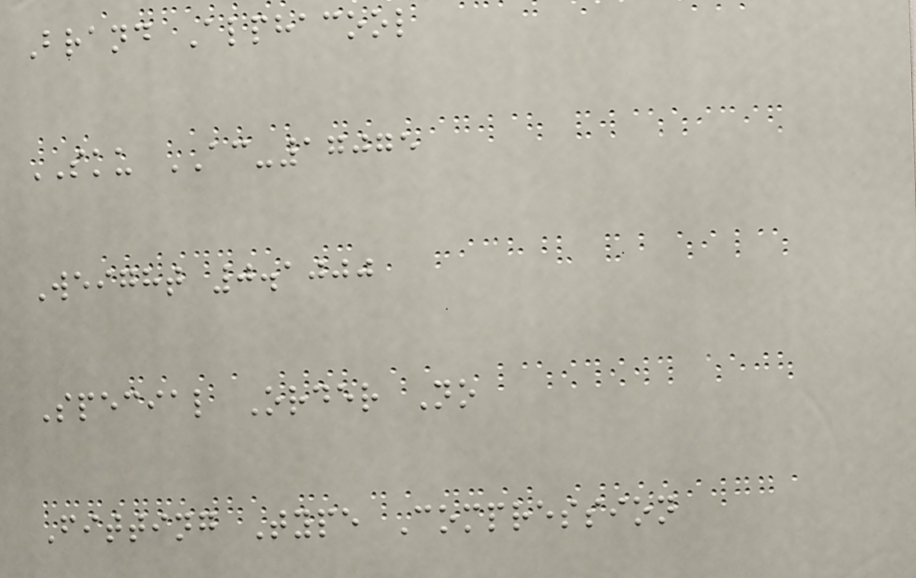Brand Alphacool
SKU AC-17075
Weight 0.1000
Special Order No
Fitting Type Compression
